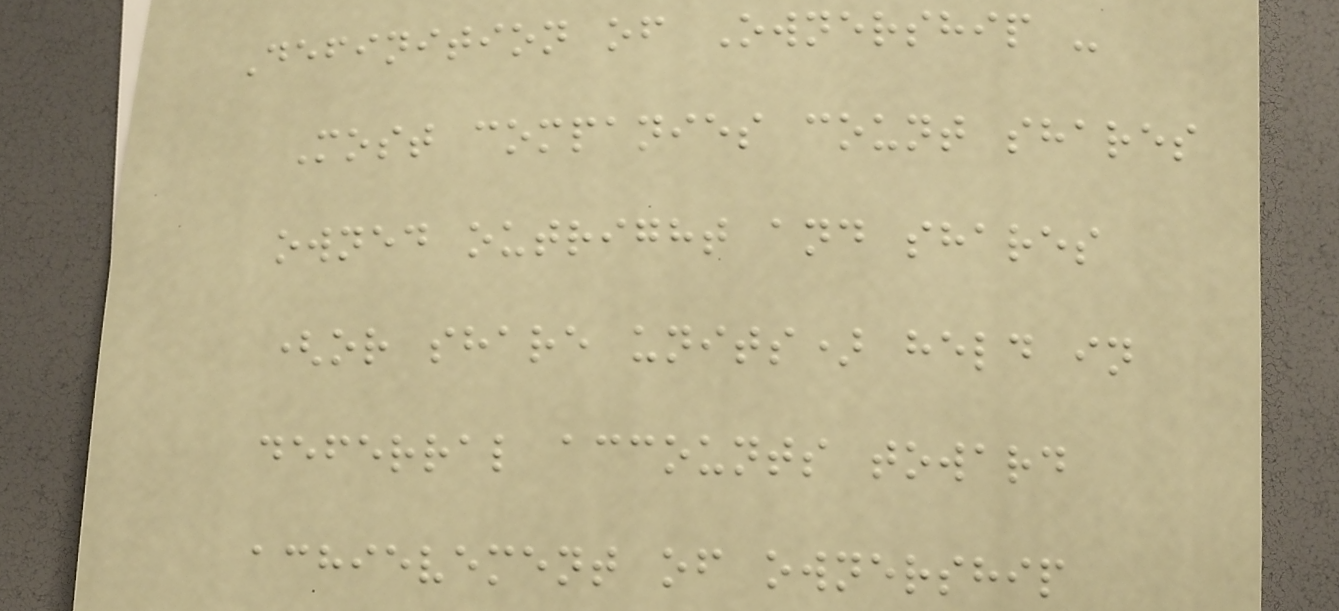Definition of Ownership -
Most companies count shares
owned outright and shares
(or share units) held in
deferral accounts toward
achievement of ownership
